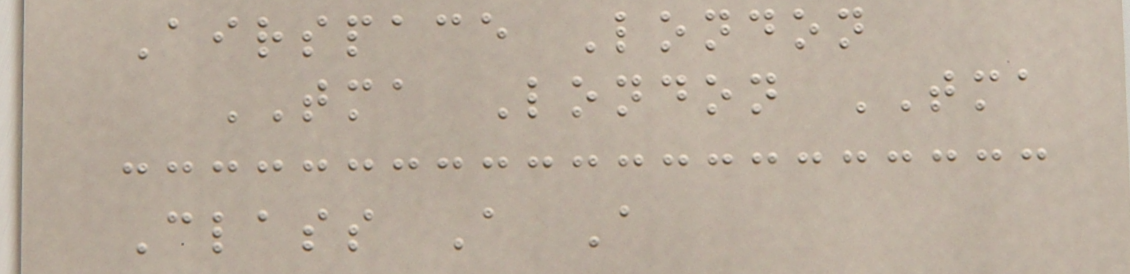Airspace London
TMA London TMA
Class A A
